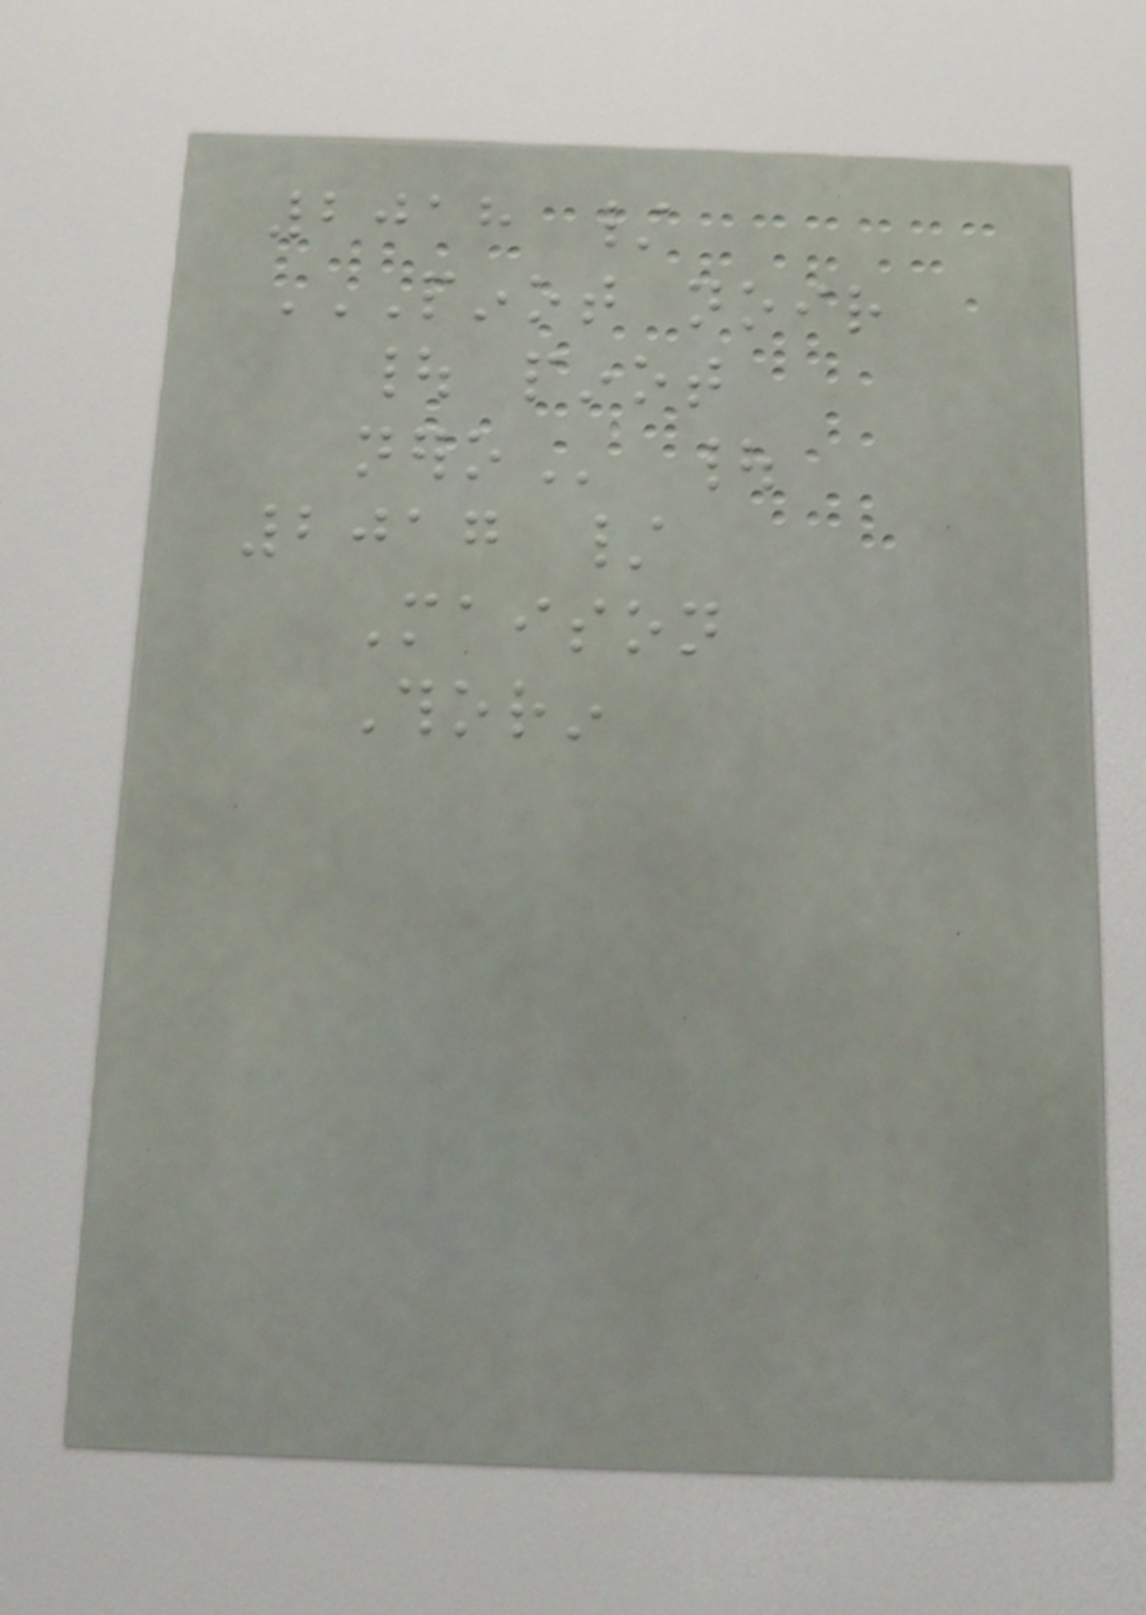2018 /
PINOT NOIR
| PINOT
NERO |
2017 /
Maison
Thorin
